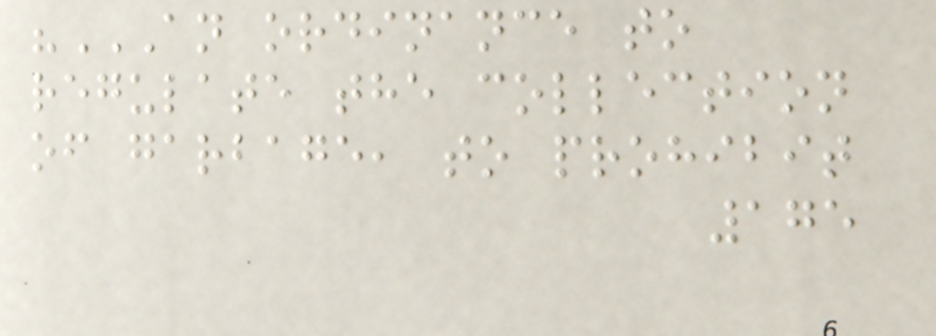"AN ORDINANCE TO
REGULATE THE COLLECTION
OF GARBAGE, TO PROHIBIT
175
